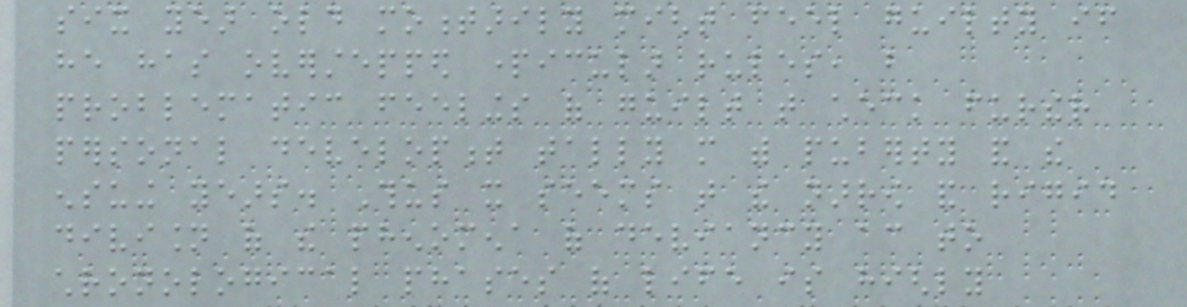six year old momentarily might feel guilty if
he has overstepped particular rules, but
problematic feelings of guilt that check further
personal development tally more with puberty and the
ensuing years. Thus it seems that the narrow and rigid
division of the phenomena of deviancy according to
chronological phases of life is highly
